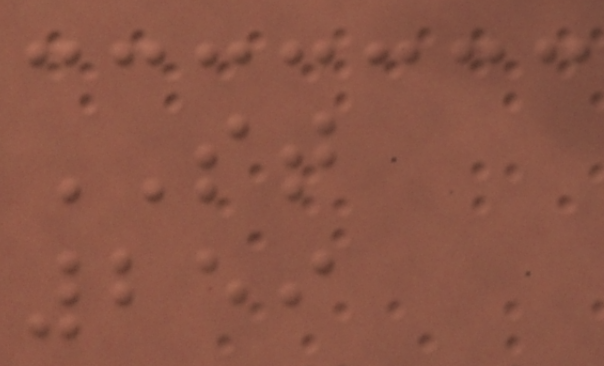ST
259
